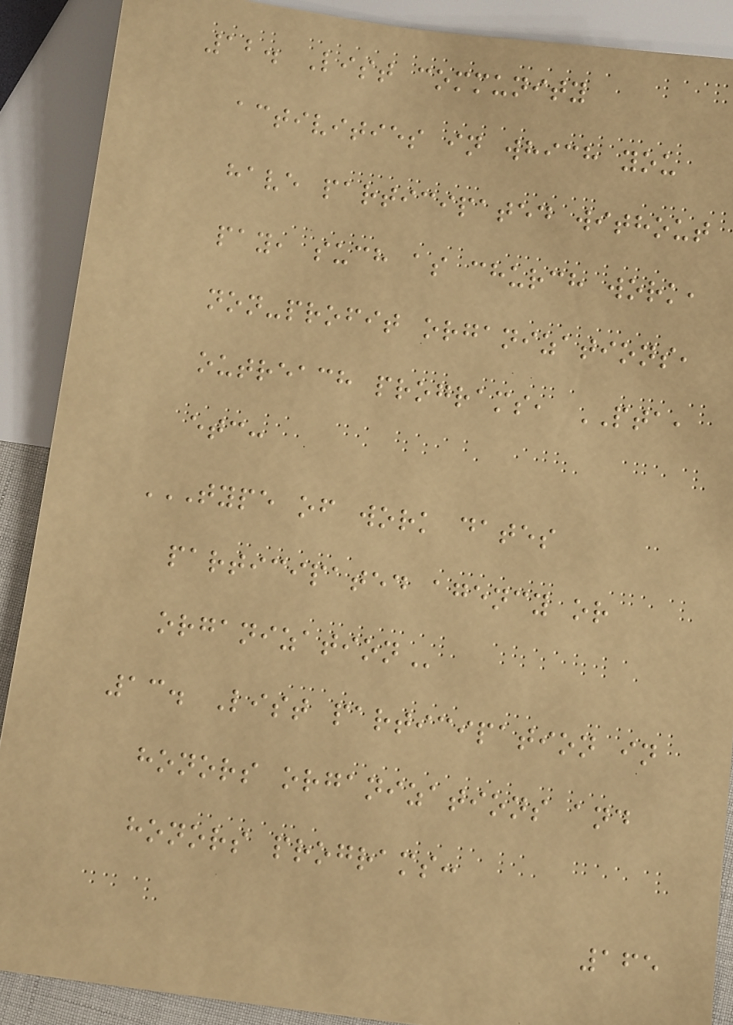12. List community
activities in which you
have participated without
pay, such as church work,
non-profit organizations,
outreach programs, PTA,
etc:
TYPE OF WORK DATES
PARTICIPATED AGENCY OR
ORGANIZATION
13. List participation in
honors organizations and
honors programs:
165
